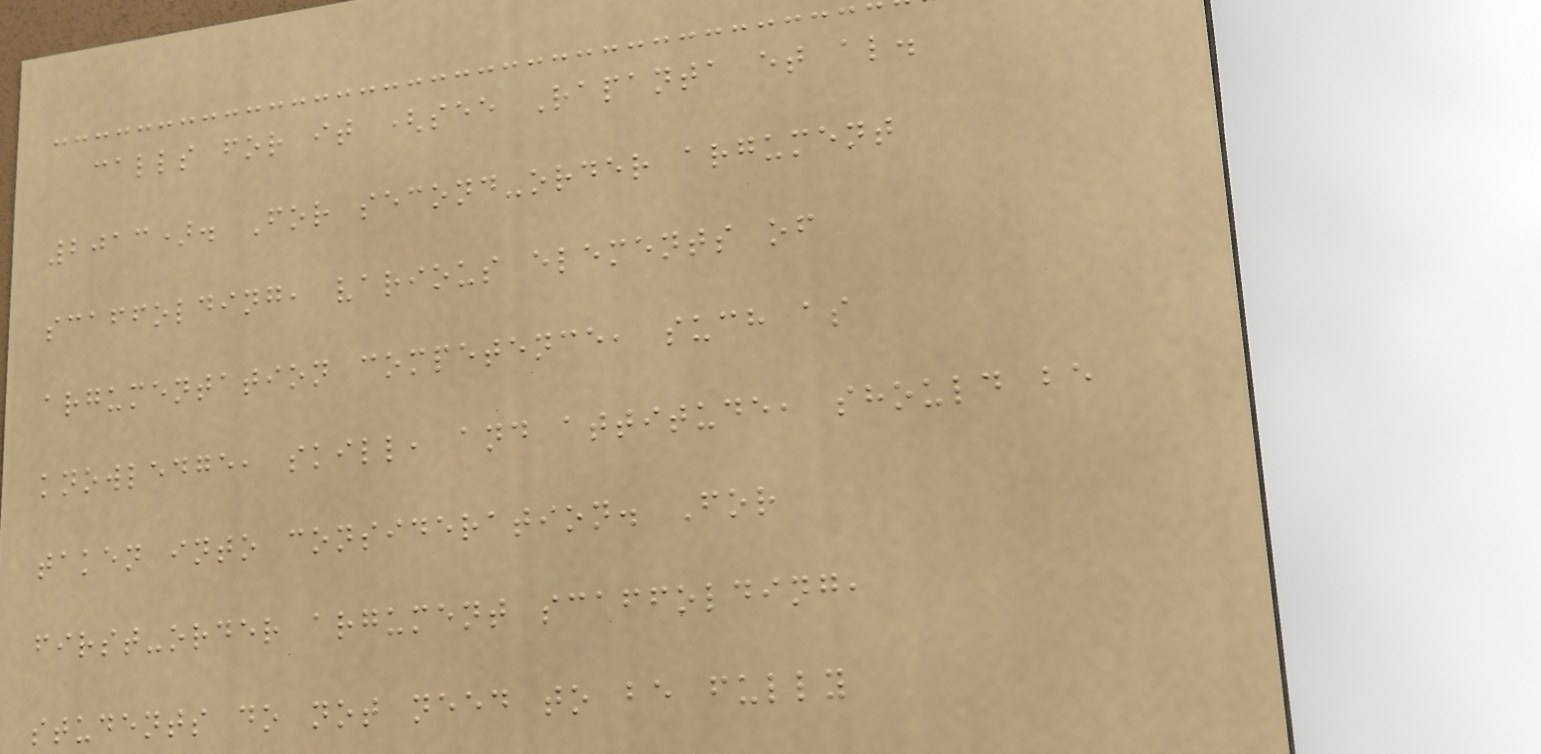calls for it (see Rapanta et al.
2013). For second-order argument
scaffolding, various elements of
argumentation competence, such as
knowledge, skill, and attitude, should be
taken into consideration. For
first-order argument scaffolding,
students do not need to be fully
